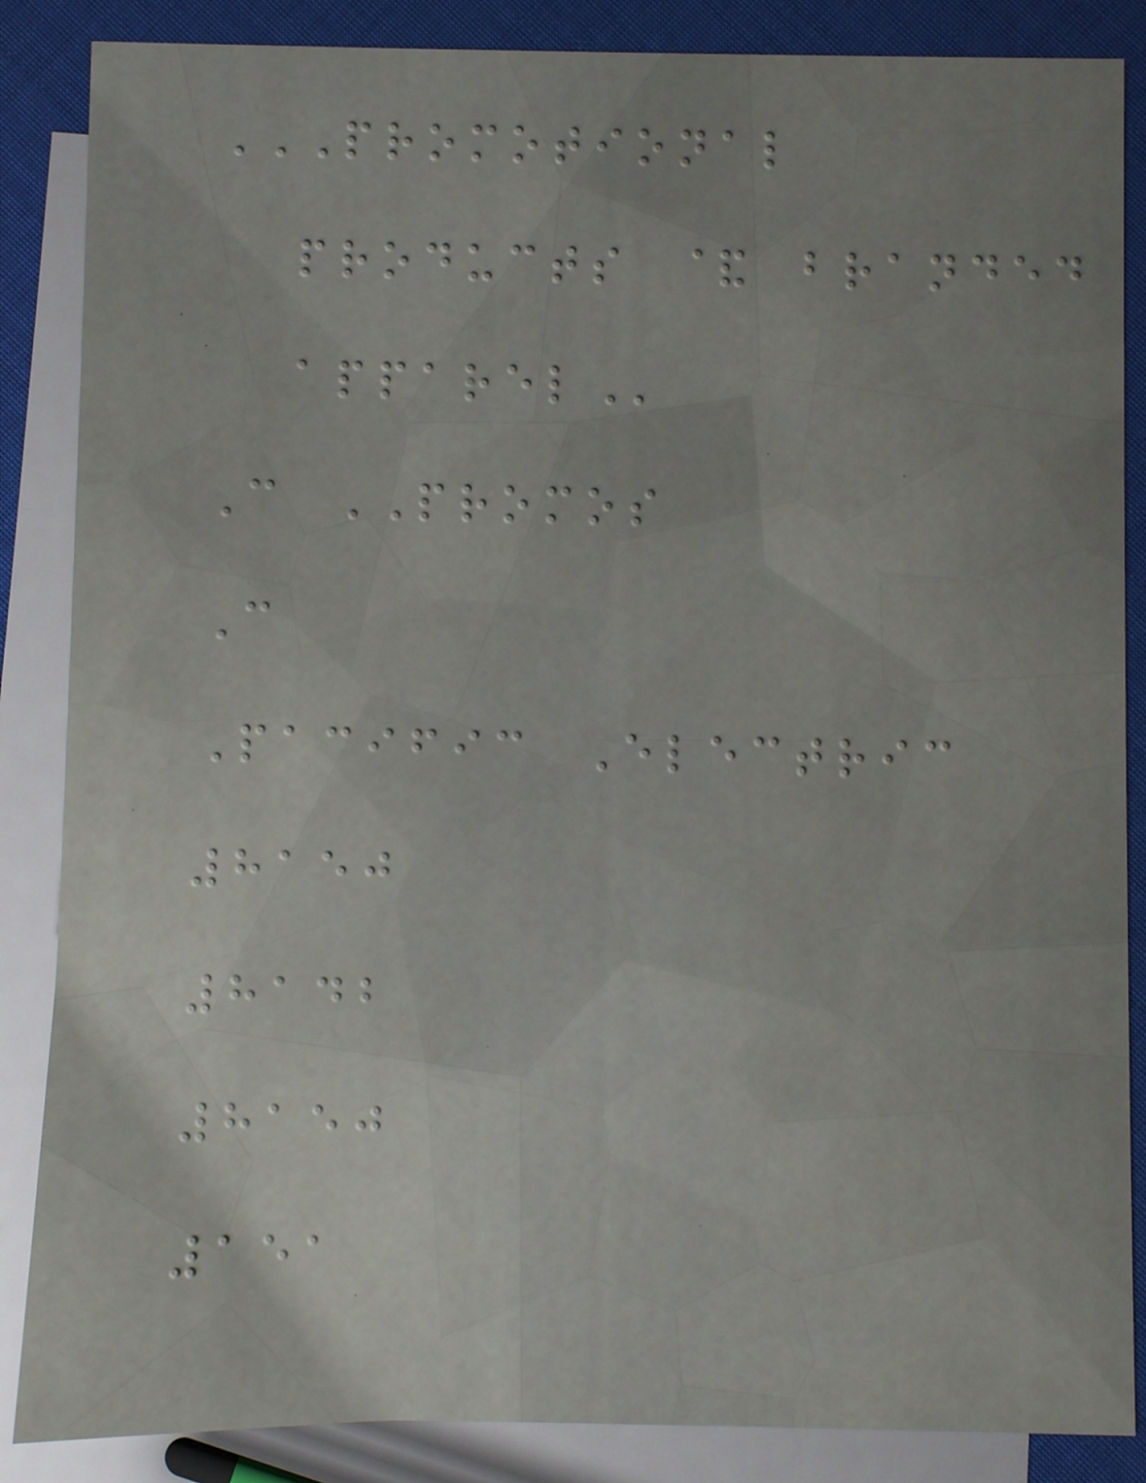PROMOTIONAL
PRODUCTS & BRANDED
APPAREL
C PROMOS
C
Pacific Electric
8150
8142
8150
151
